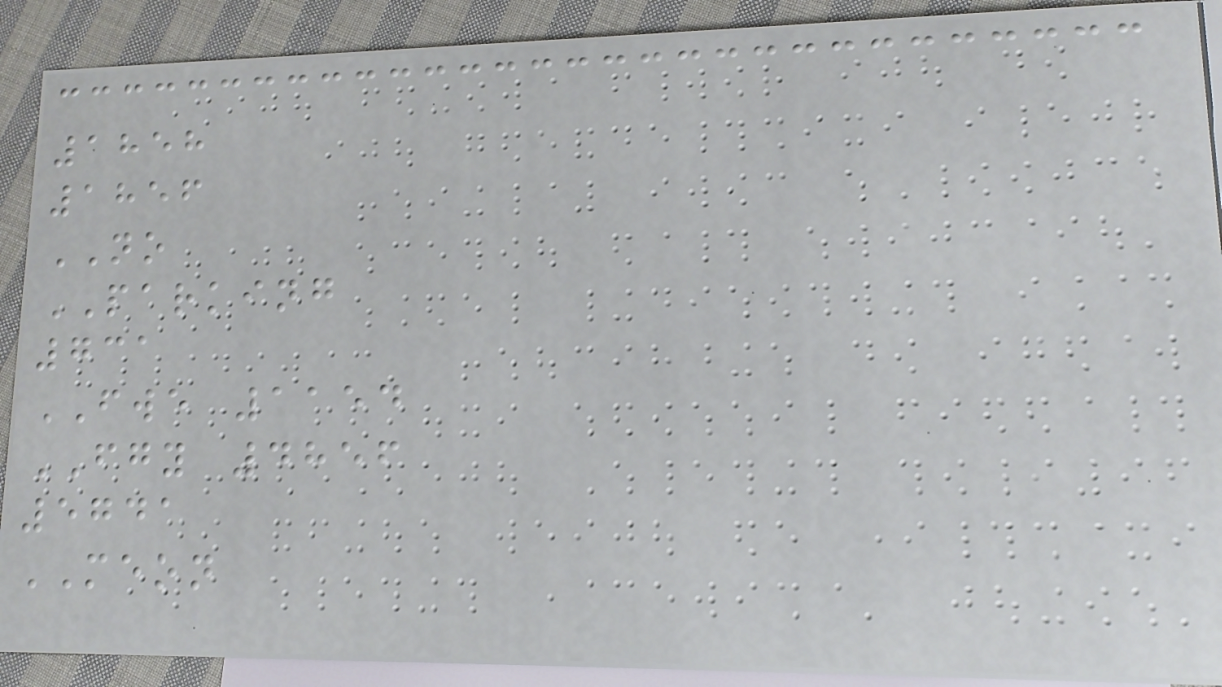1858
1856
NO
PARKING
731
FWE 1154
FGY 4856
5741
MEON
